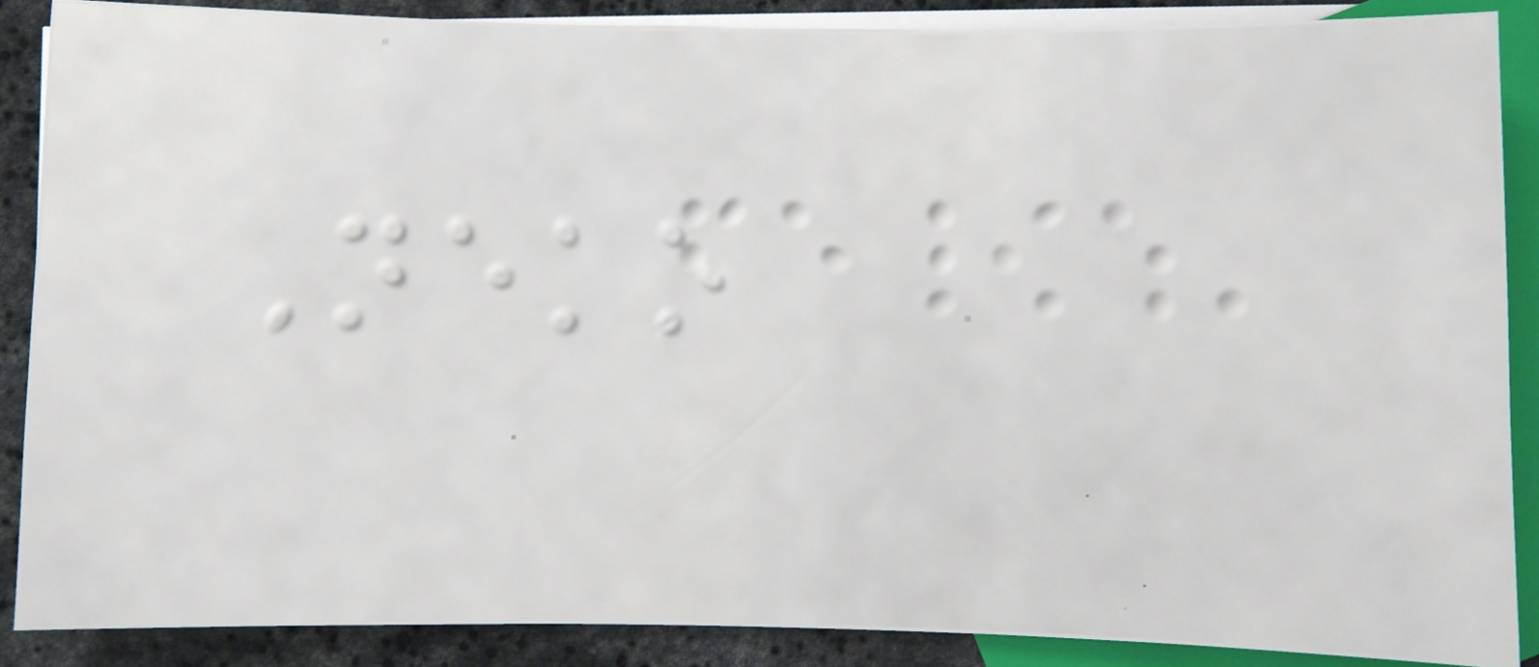Neko
